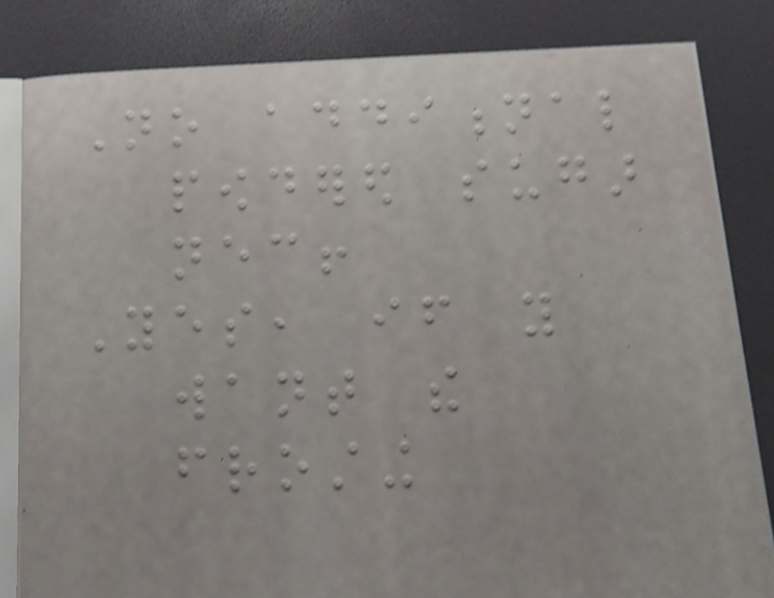No additional
powdered sugar
necessary!
Yes, if you
want the
frosting
